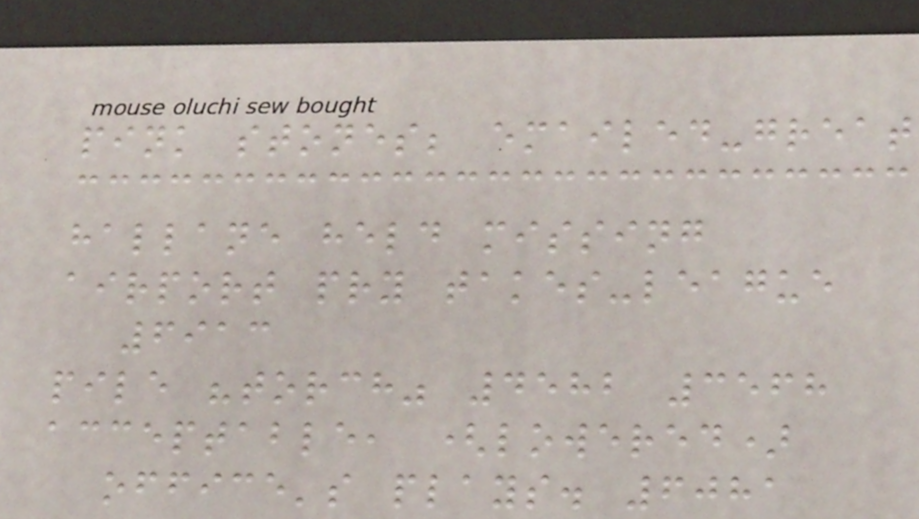pink stones; emailed-great
hallane held missing
airport pry takes-league
6913
pile "torch" 4582 3568
acceptable, (lowered)
office's plays. 6081
